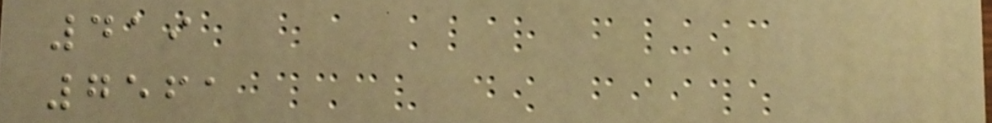419
7561
